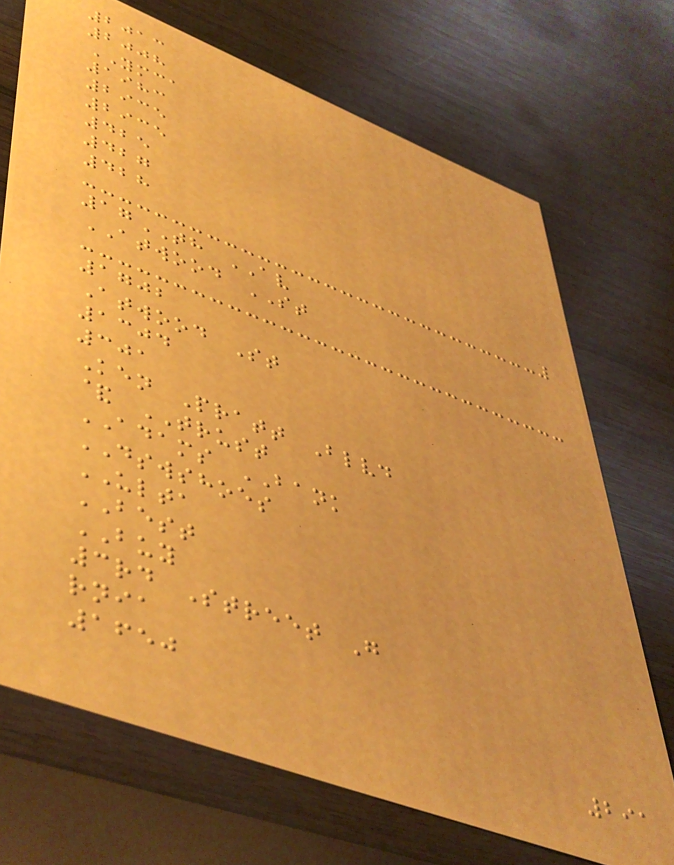2013
2008
YMCA
1983
2935
2935
425
427
428
17TH AV
ATWOOD ST
1702
Atwood St
1304
301
Ken Pratt Blvd
& TRUST
ADAMS BANK
DSWSHOES
ULTA
BEST
BUY
3rd Street G
rnia
1650
291
